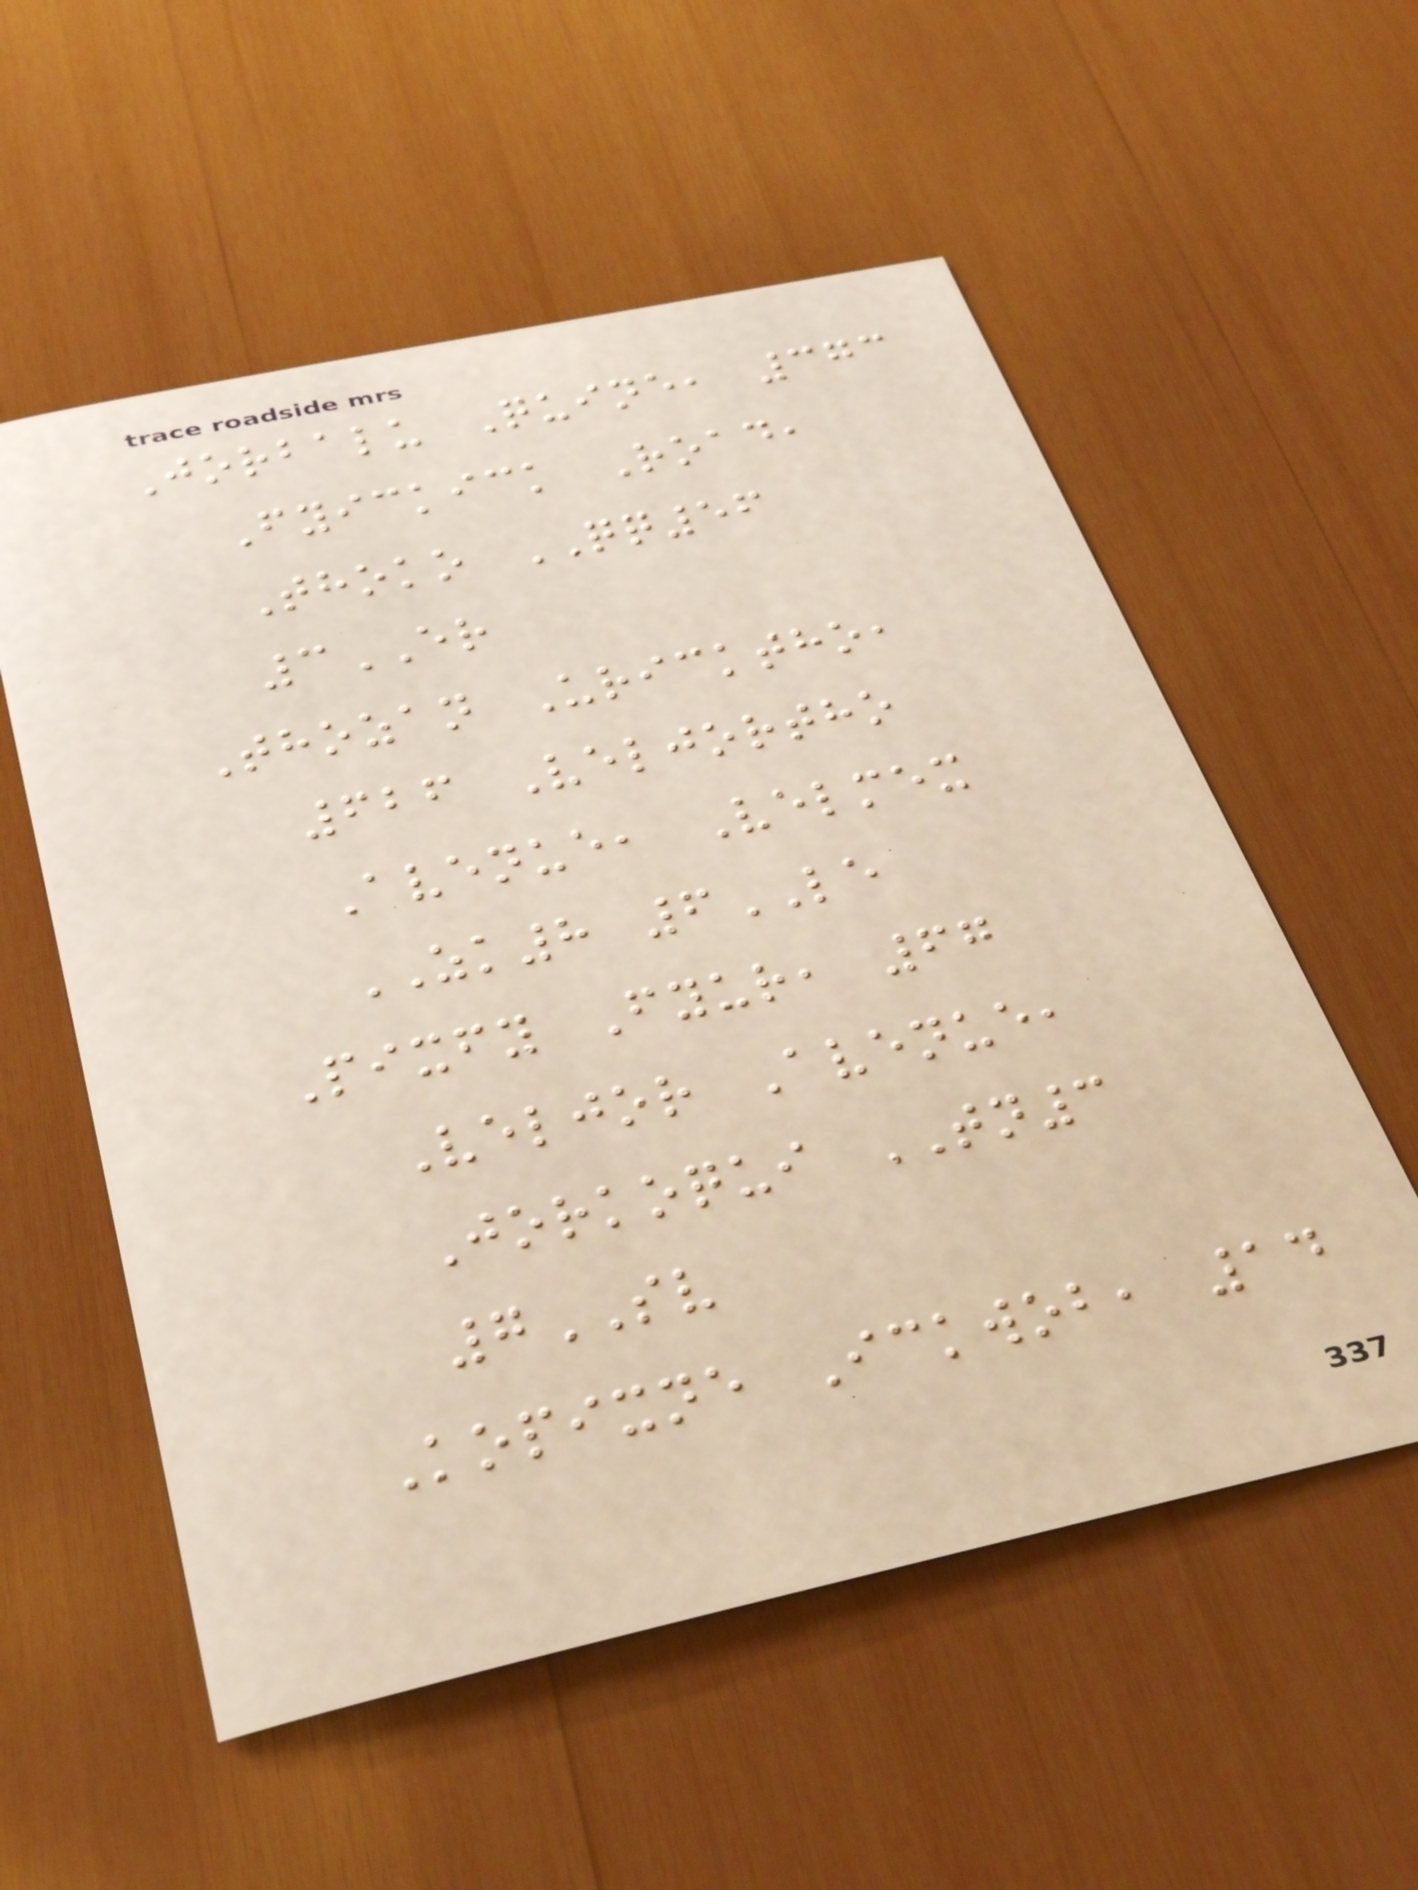Jorbalu Quine, 373
Fyickick Road,
Thoko QQ56
3ER
Thozan Uricktho,
626 Veljortho
Avenue, Velmex
ZK8 6LE
Pixfy Fyur, 67
Veljor Avenue,
Jorkoqui TN3
7SV
Kopixne Ickwob, 14
